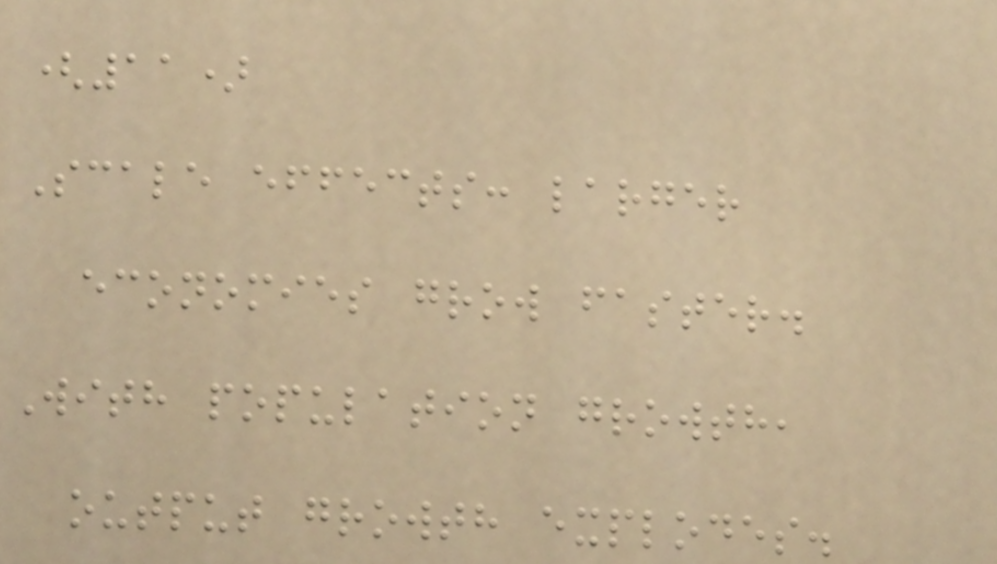(11)
Scale effects: larger
economies grow faster.
With population growth,
output growth explodes.
